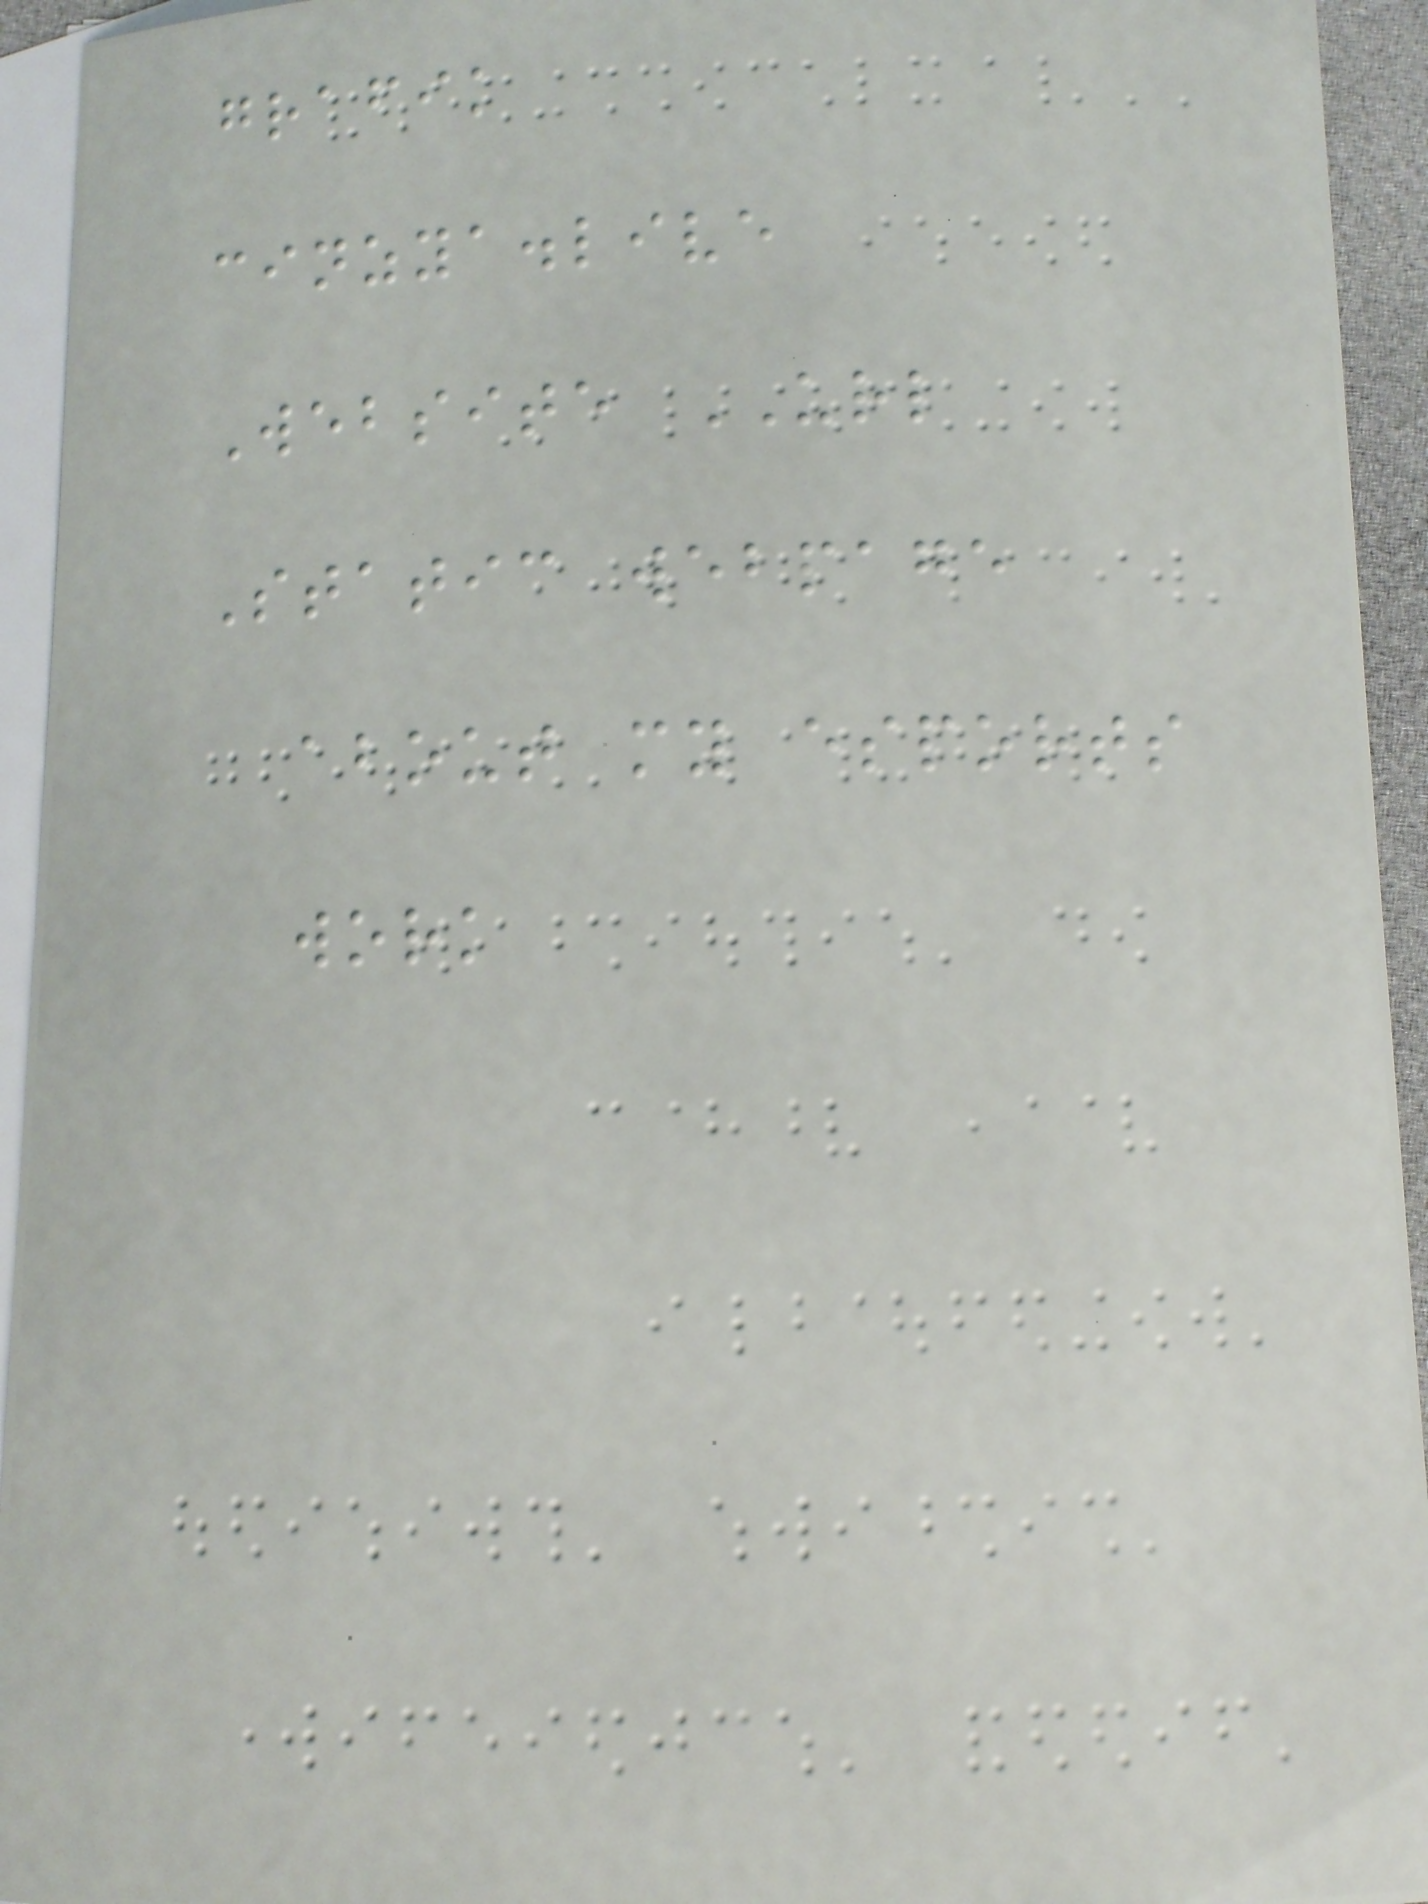grafik
cinzya.live
Website URL
Static webpage
about my esports
work
